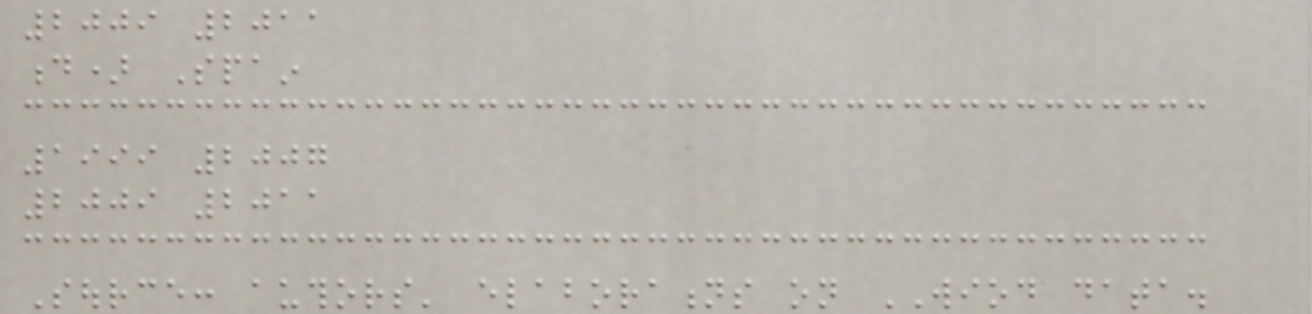2009 2011
d) Spain
1999 2007
2009 2011
Source: authors' elaborations on WIOD data.
